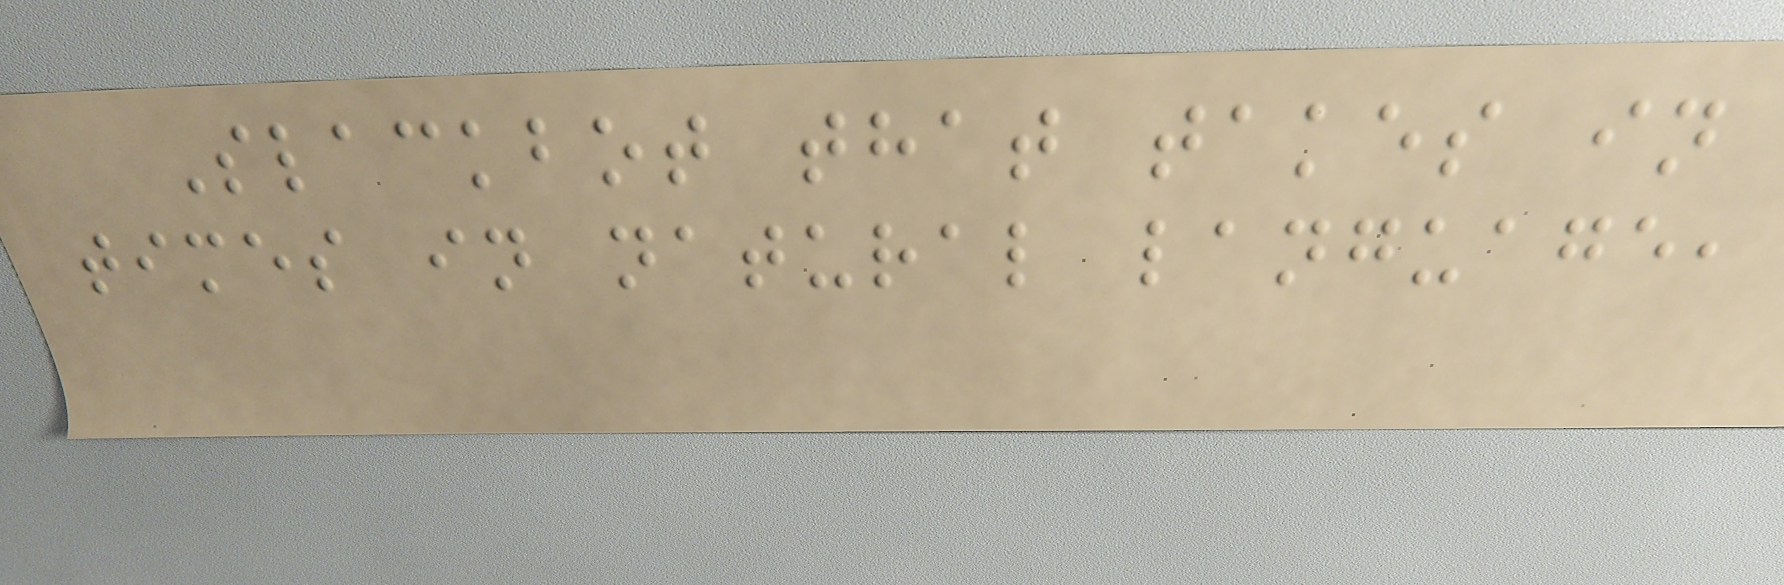Slackbot that takes in
times in natural language,
